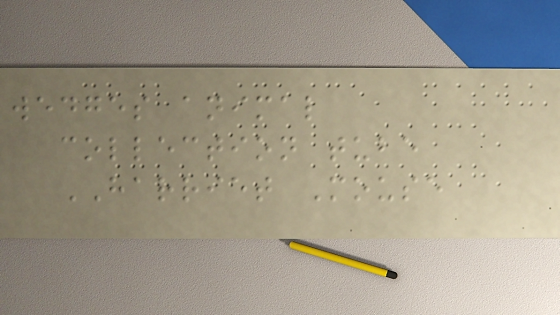wedges animal
collection tube
HARRIET Mouse
